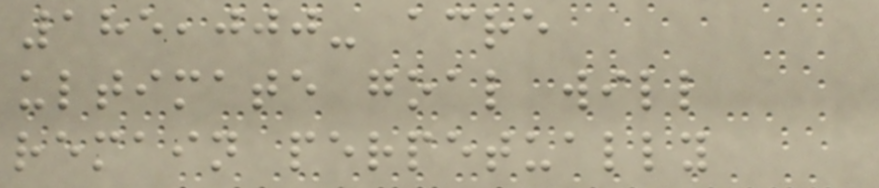185,000- acre
ultimate goal will
remain perpetually
